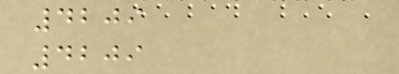4209
4209
